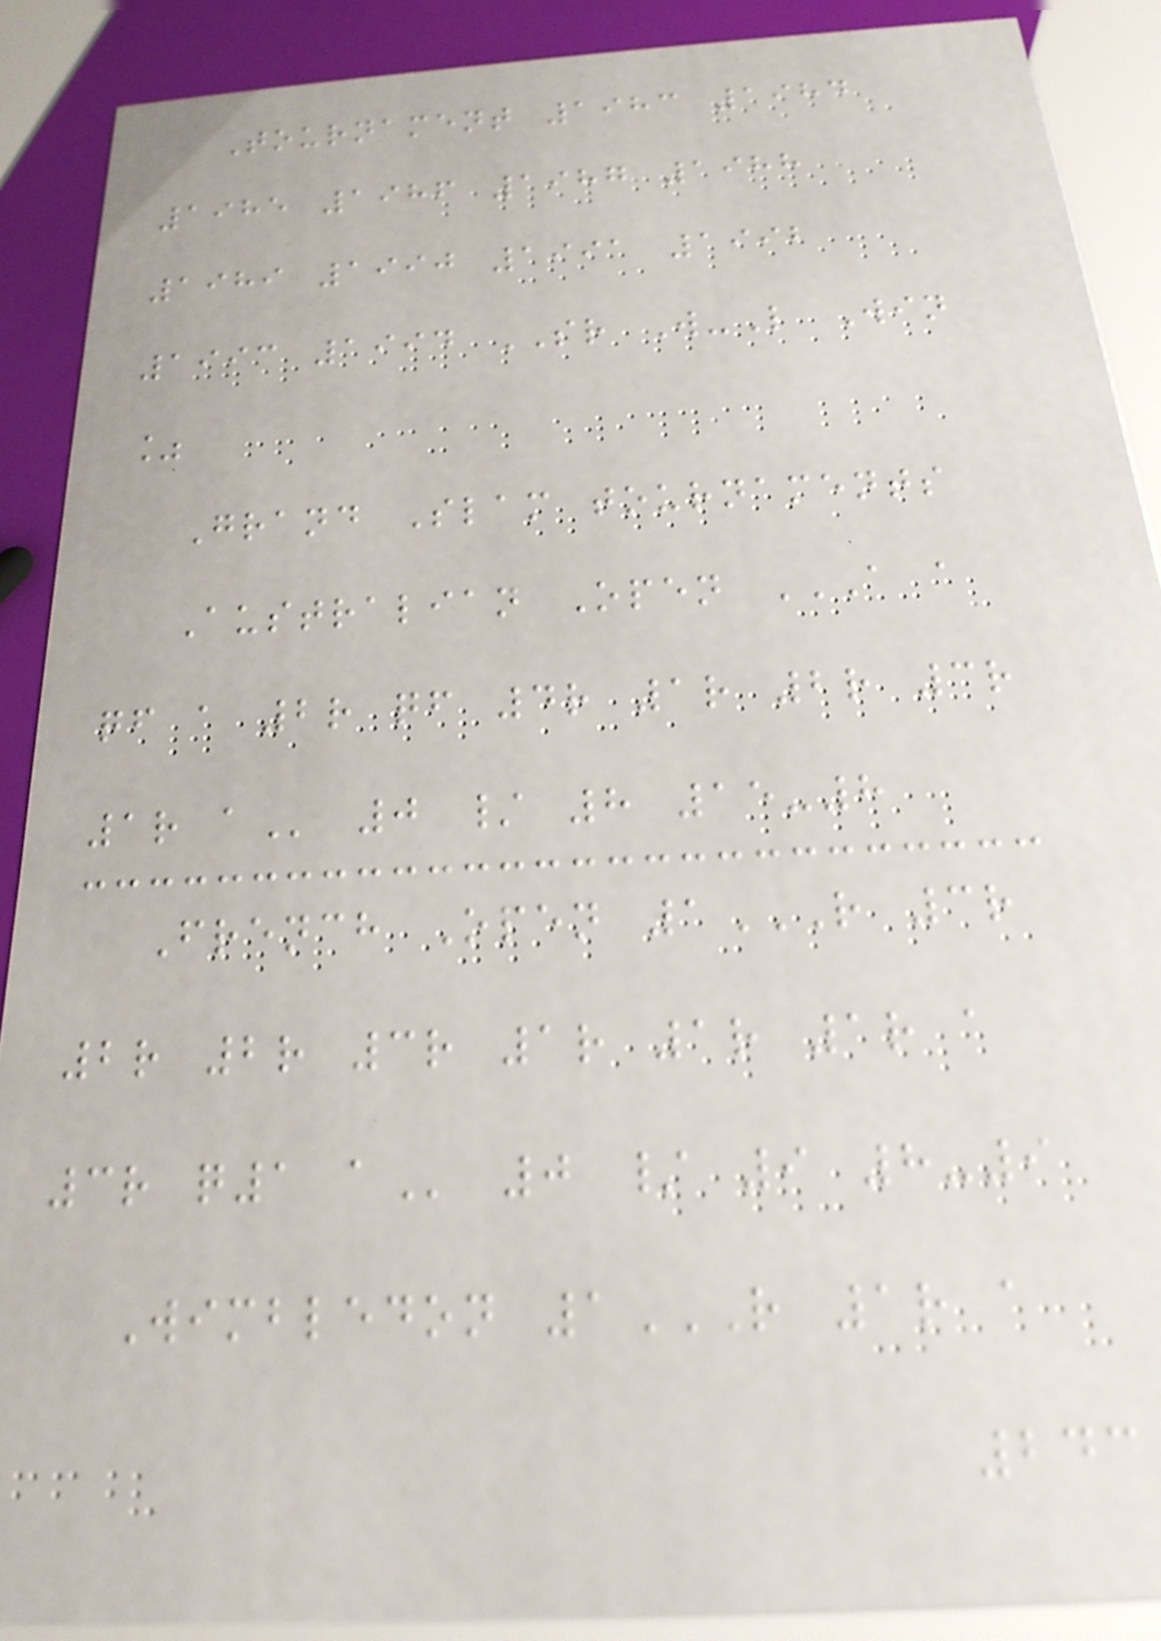Tournament 1983 1984
1985 1986 1987 1988
1989 1990 1991 1992
1993 1994 SR W-L Win
%
Grand Slam tournaments
Australian Open A A
QF A 2R QF 4R 1R 2R 3R
1R A 0 / 8 15-8
French Open 1R 3R
2R 2R 3R 1R 1R 1R A
3R Q1 A 0 / 9 8-9
Wimbledon 1R 1R A
243
